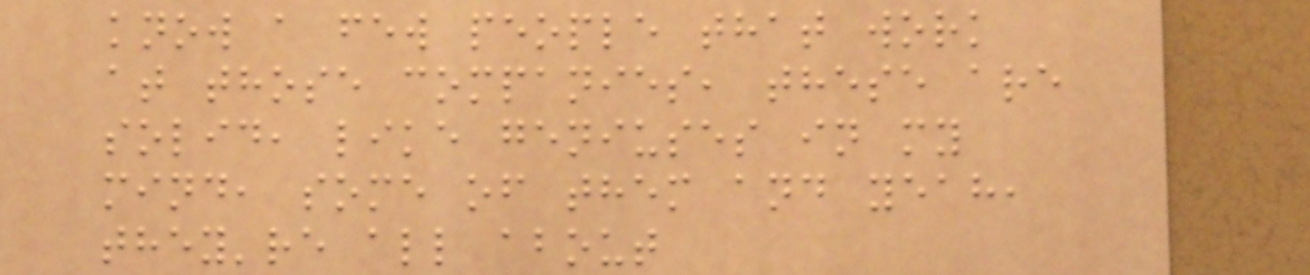know a few people that work
at those companies, these are
solid, like geniuses in my
mind, some of them and yeah,
they're all about
